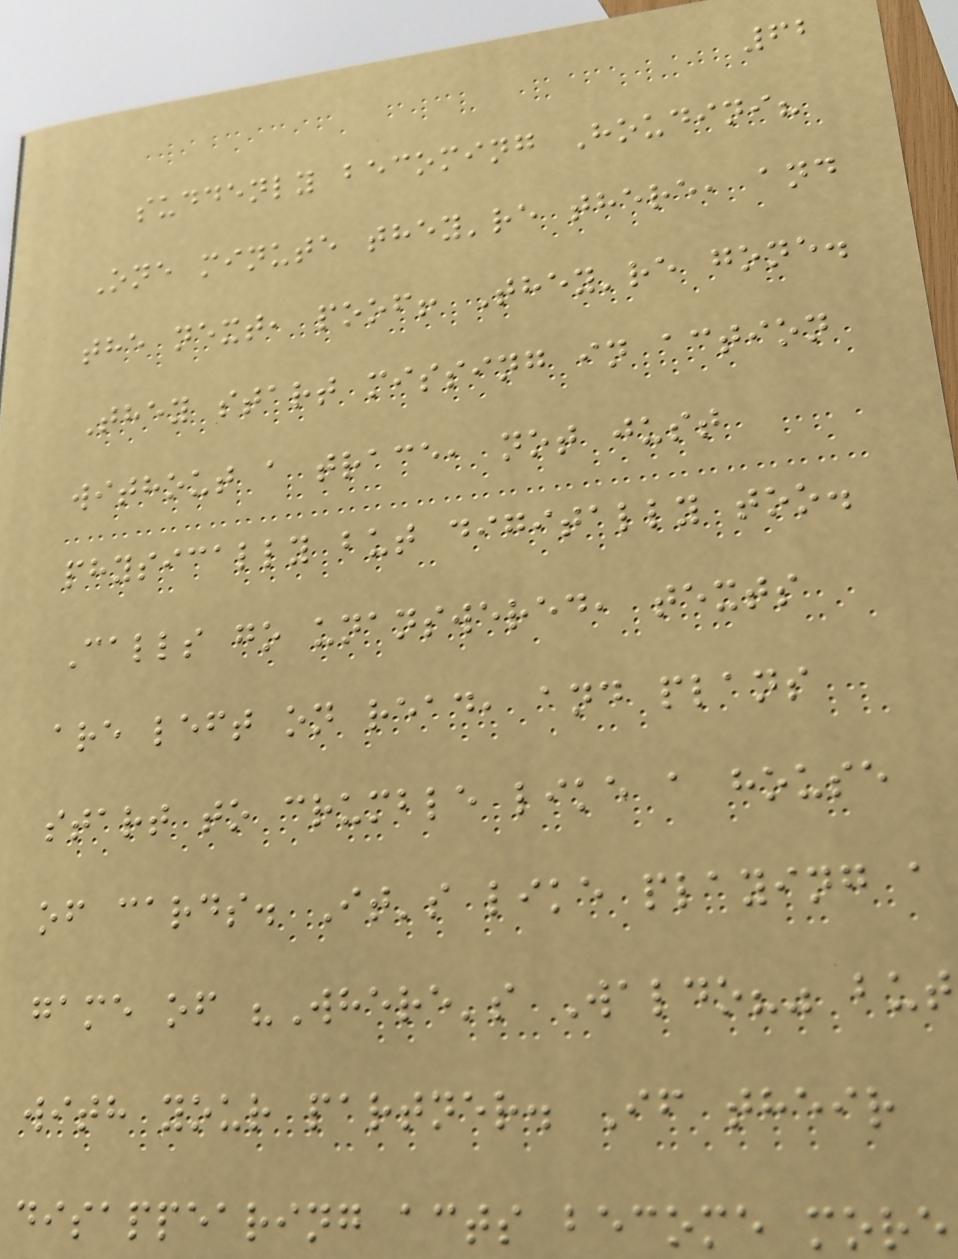62
suddenly becoming Houdini?
One minute they're there, and
the next, poof! They're gone.
They start missing in action
without a trace, not just
physically but digitally too.
Calls go unanswered, texts
are left on read, and plans
start to crumble like a house
of cards. It's like playing a
game of "Where's Waldo?" but
with your partner. If their
disappearing acts become more
